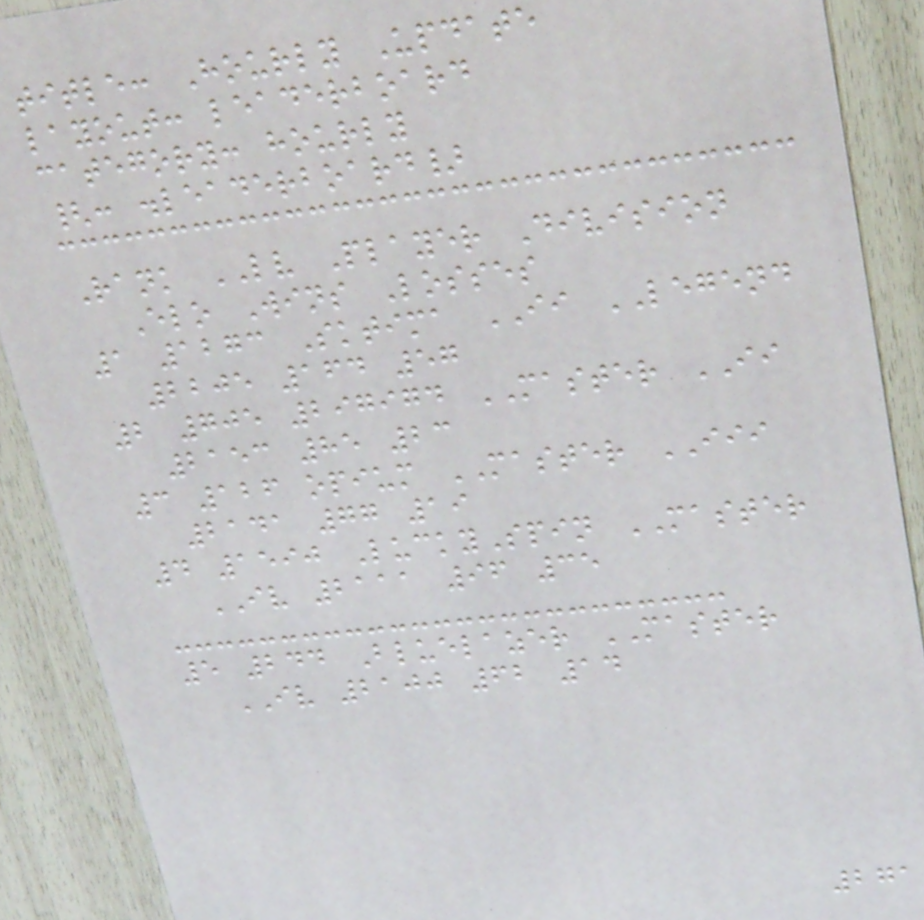title: Hourly Update
layout: leaderboard
category: hourly
{: .leaderboard}
Rank LV Player Division
Elo Wins Losses
1 1273 Sktima II LEGEND
2205 164 57
2 705 297974 MASTER II
2153 85 23
3 126 opium MASTER III
2141 77 19
4 1590 LuckySpin MASTER
IV 2111 96 35
5 244 Bluelazer MASTER
IV 2100 62 14
271
